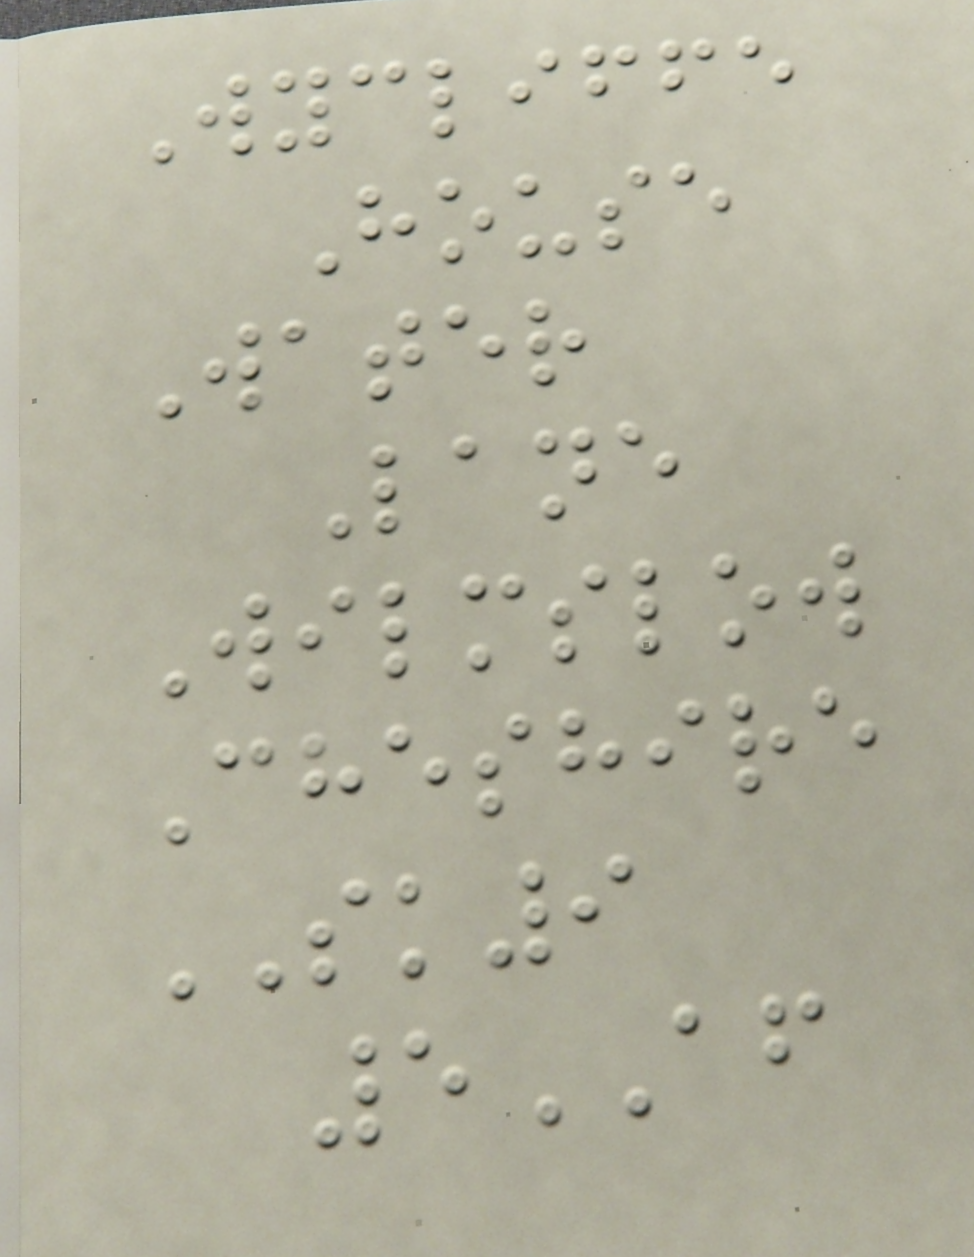Wycliffe
House
Water
Lane
Wilmslow
Cheshire
SK9
5AF
